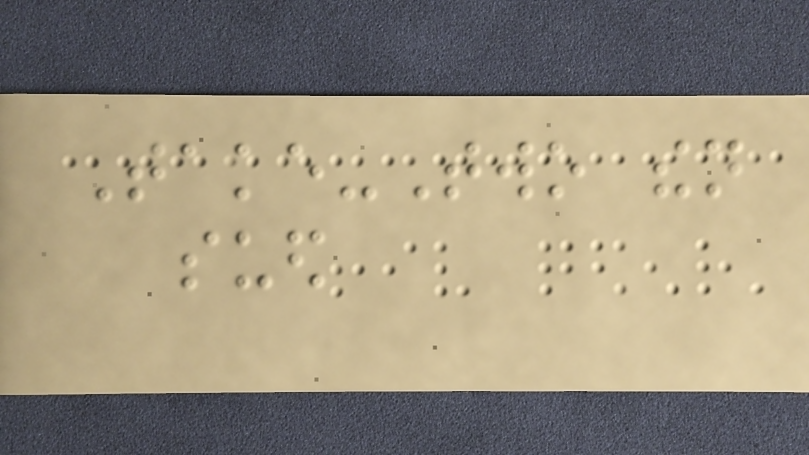Take-Two then
sued
